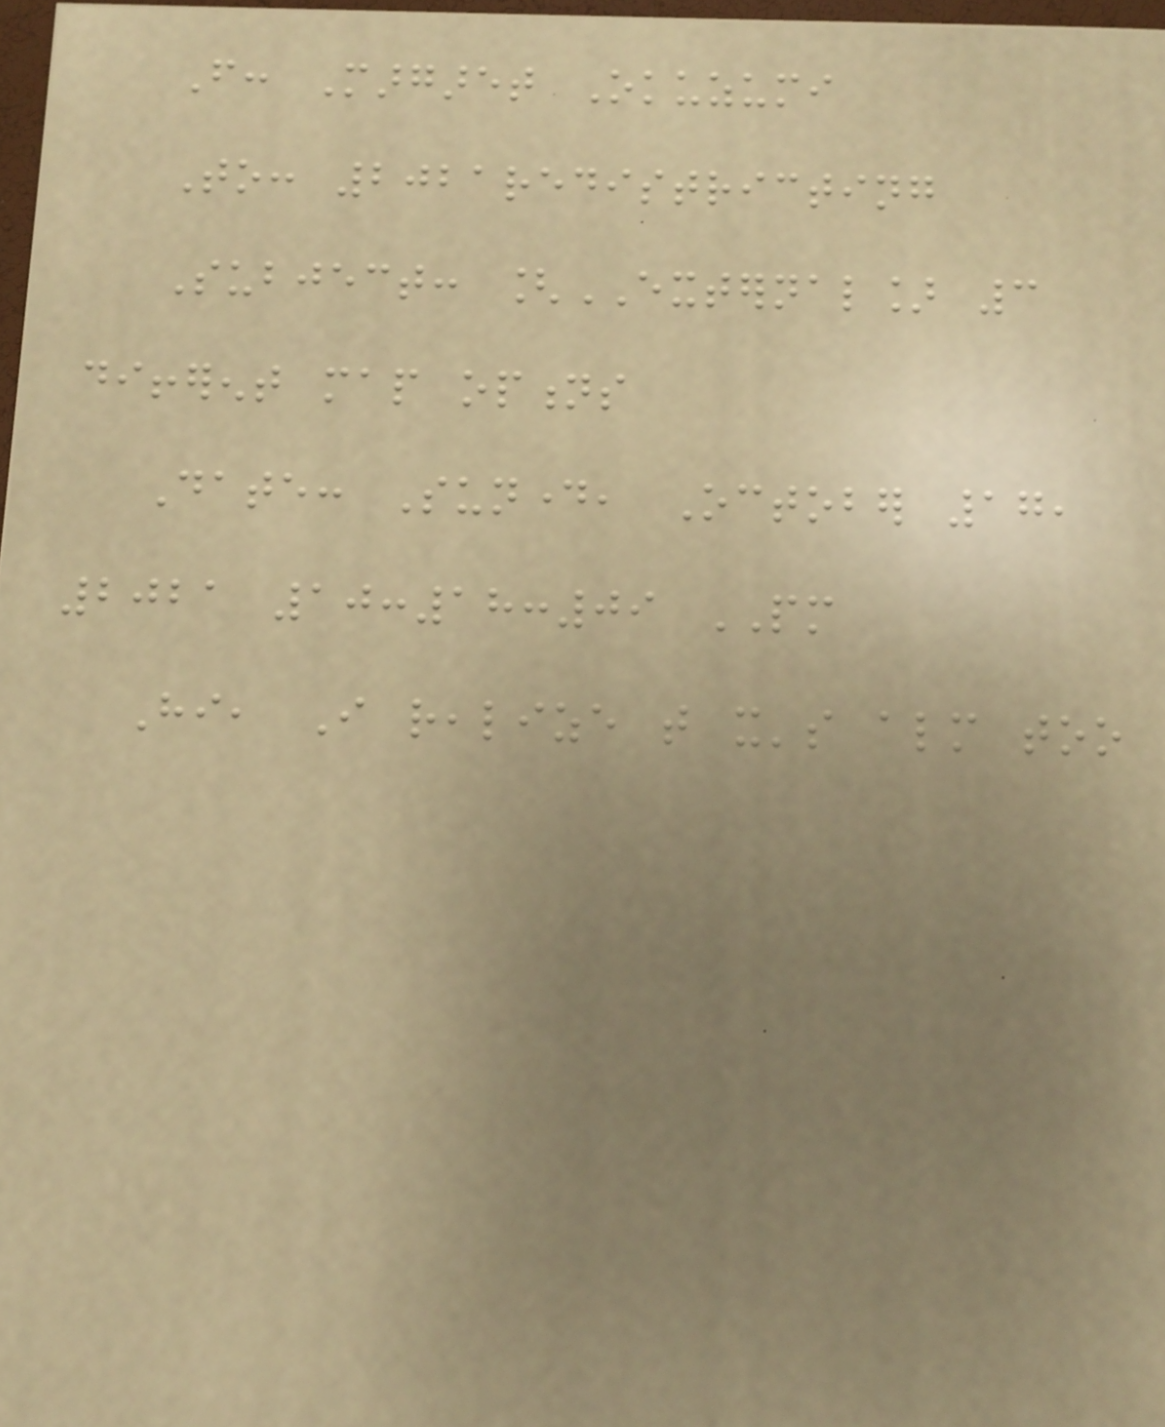From: Margaret Okuzumi
To: 2021redistricting
Subject: [EXTERNAL] 3
different map options
Date: Sunday, October 17,
2021 10:18:09 PM
Hi, I realize that it's almost too
